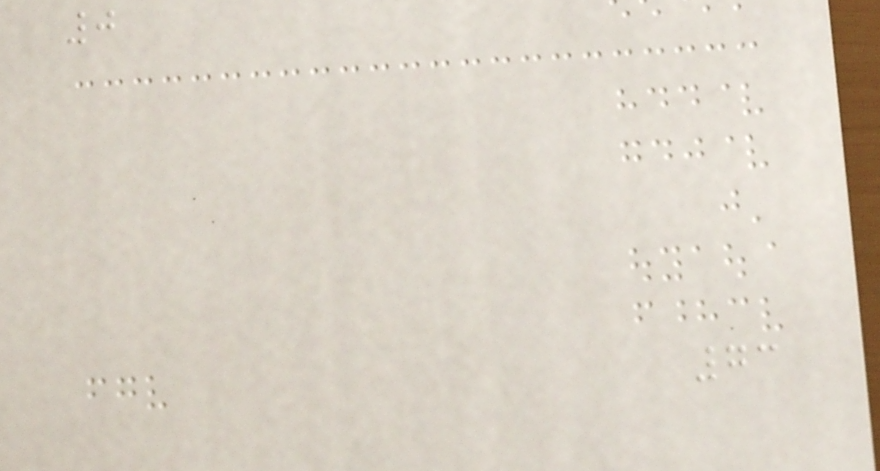0
73
